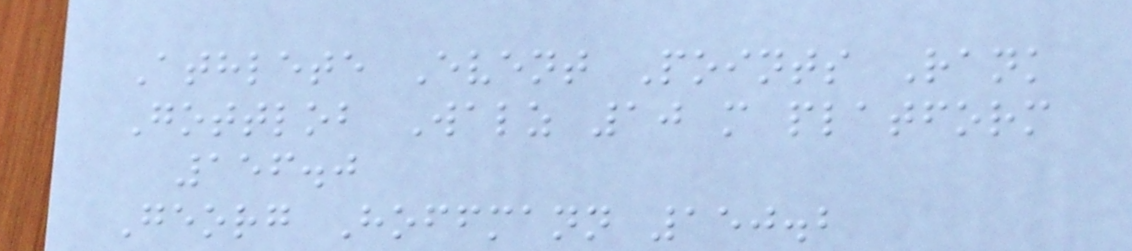Athlete Event Points Rank
Gottlob Walz 10 m platform
156.0
Georg Hoffmann 150.2
